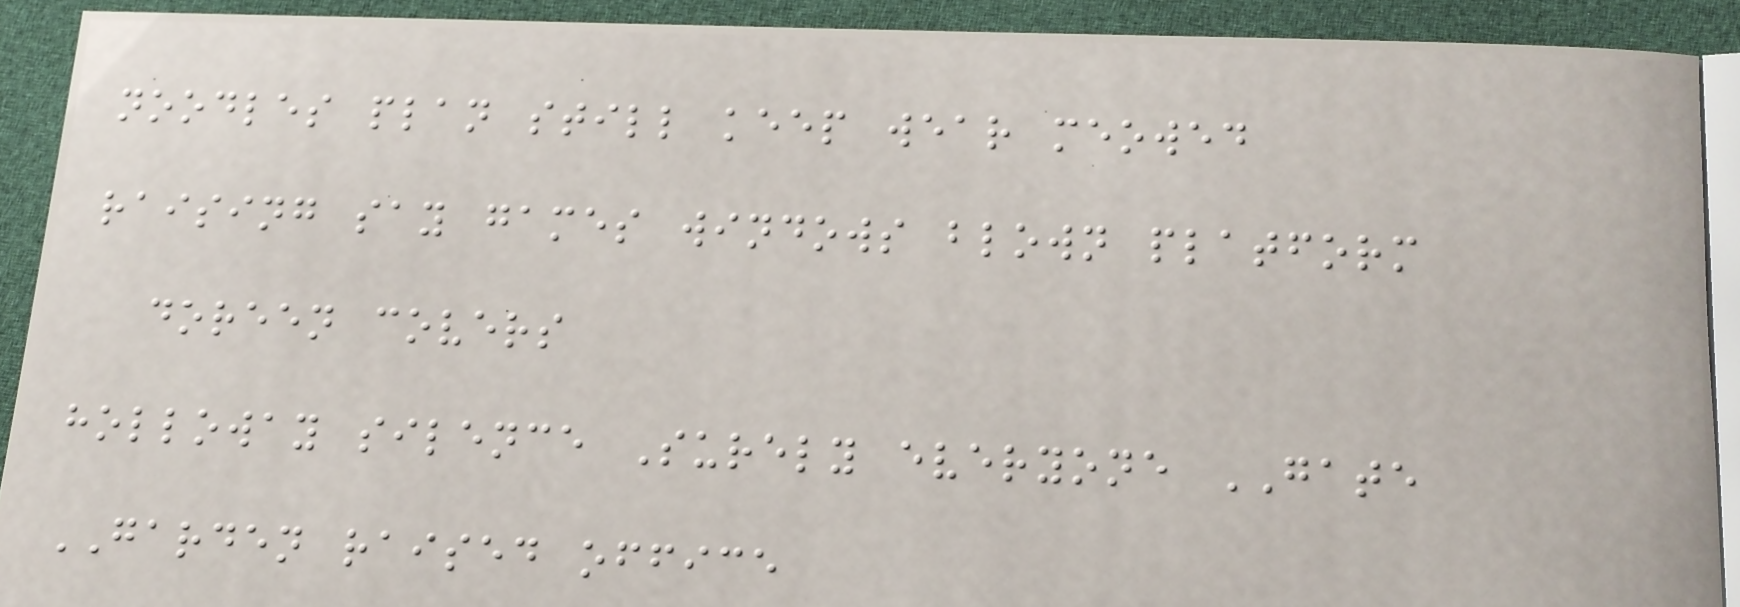noodles plan still keep wear meowed
raising say games windows blown platform
doreen covers
holloway silence Surely everyone GATE
GARDEN raised office
